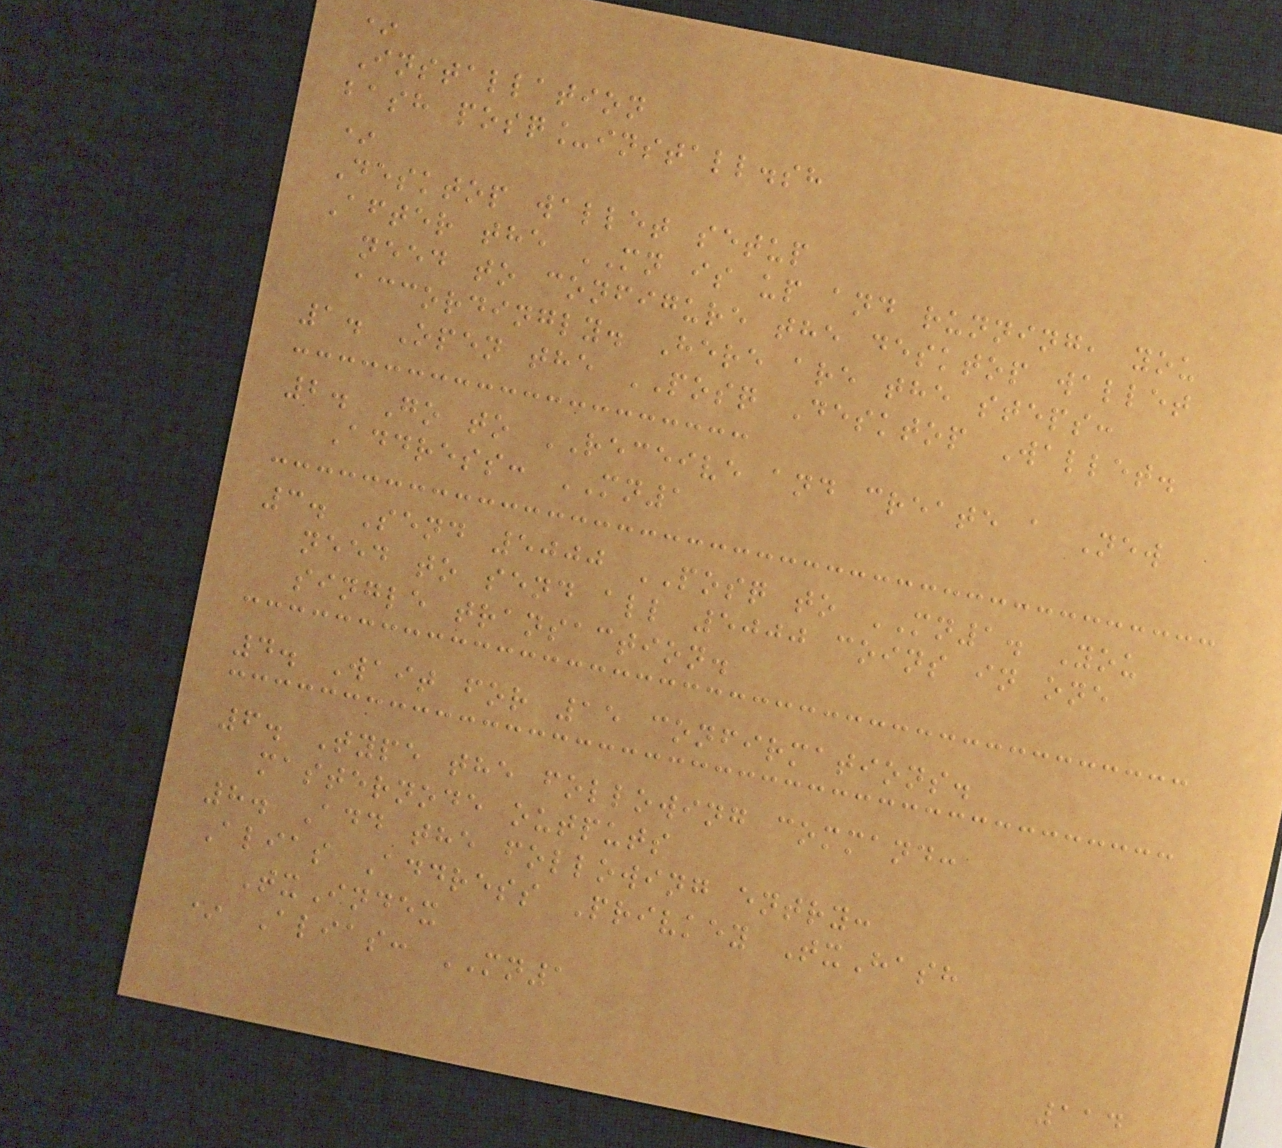*
Installation
bash posq_install.sh
*
Desktop wallet setup
After the MN is up and running, you
need to configure the desktop wallet
accordingly. Here are the steps:
1. Open the POSQ Desktop Wallet.
2. Go to RECEIVE and create a New
Address: MN1
3. Send 5000 POSQ to MN1. You
need to send all 5000 coins in one
single transaction.
4. Wait for 15 confirmations.
6. Type the following command:
masternode outputs
8. Add the following entry:
Alias Address Privkey TxHash
TxIndex
* Alias: MN1
114
